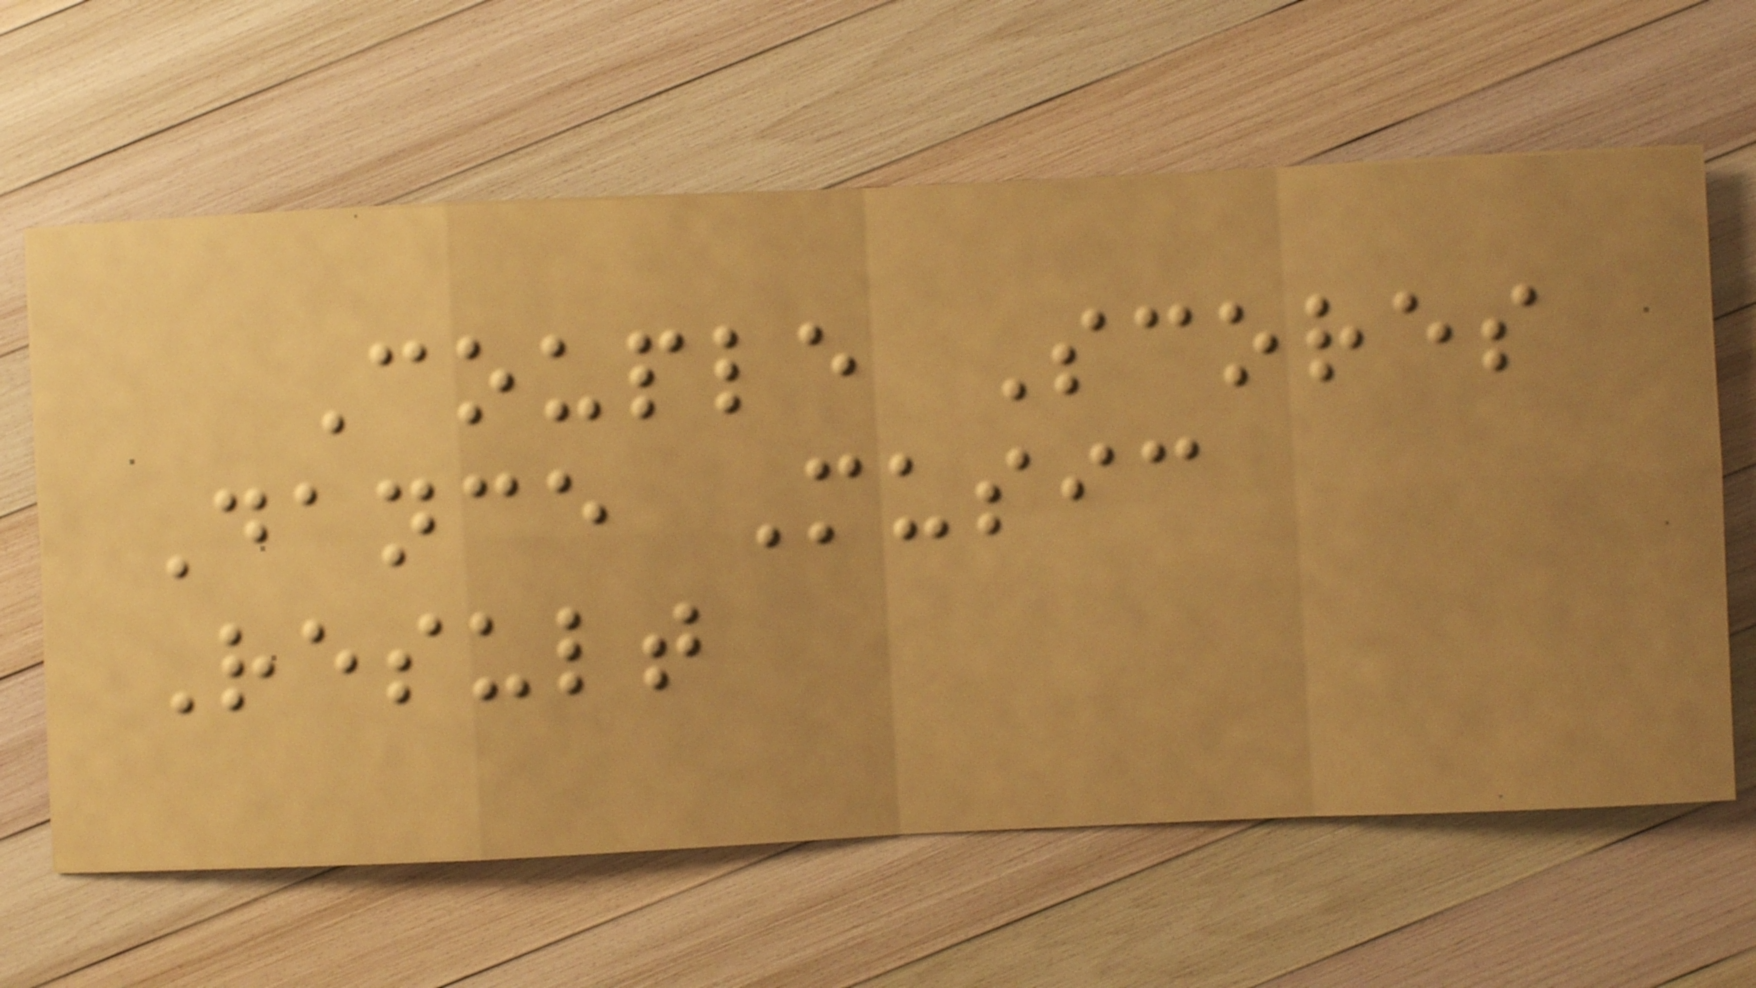Couple Scores
Dance Music
Result
